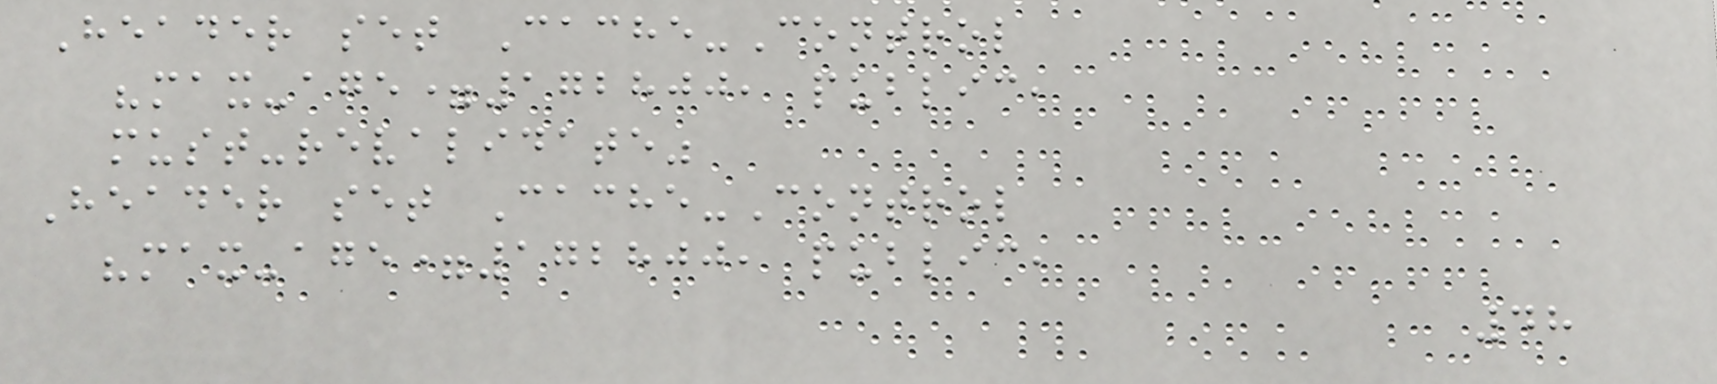Header set Cache-Control
"max-age=172800, public,
must-revalidate"
Header set Cache-Control
"max-age=172800, public,
48
